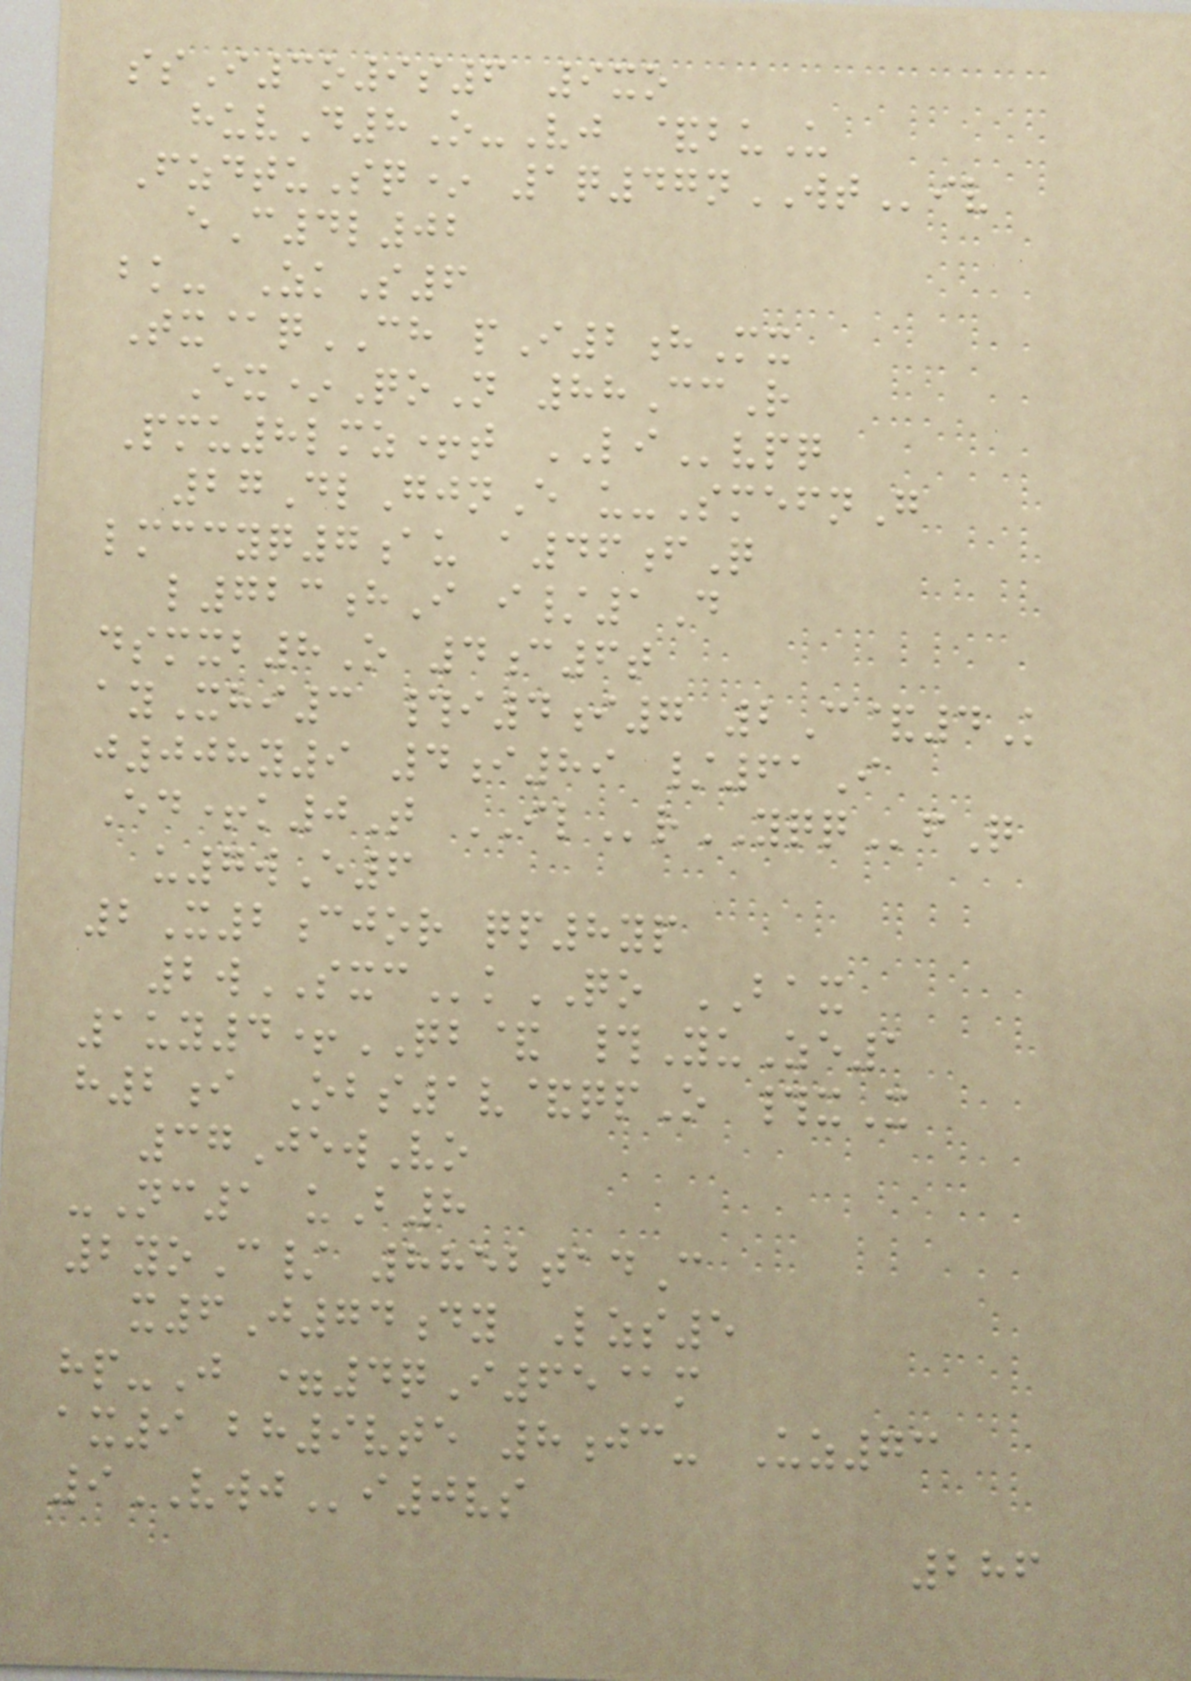ssI3o9s6 9xo
huvD8O-Vj &buU
FzdtuSq* 1q47nWTiv
eC4l02
bk- ZkS6
Tx@qCH pI2hMx
Ex*QoN 88CcR
Pmu8lmz+t LIvpq
27DlGjnE u-SmefnG
lmccyq7au a46fQ
l723hI i/1D
dsmxb8O 4c6t
ayXhi3 #i4i7 2C&4K
j008y9 4i89 /61I
Ed+k0T ILrYQQfQ
u7wE6
2X2cjor qp8yp
2wSXCkQO BAX
1uy4+QB& #YuZe1
h2i Obs1v&qpO #xX
37JewVo
-Nc1 uB8
2yoC/ 8852tadC
x6J74dy Lzs5
hp-J =4qI65@m
ax9 bh9vte 8jc- Uz73
9VWJi0vs
286
